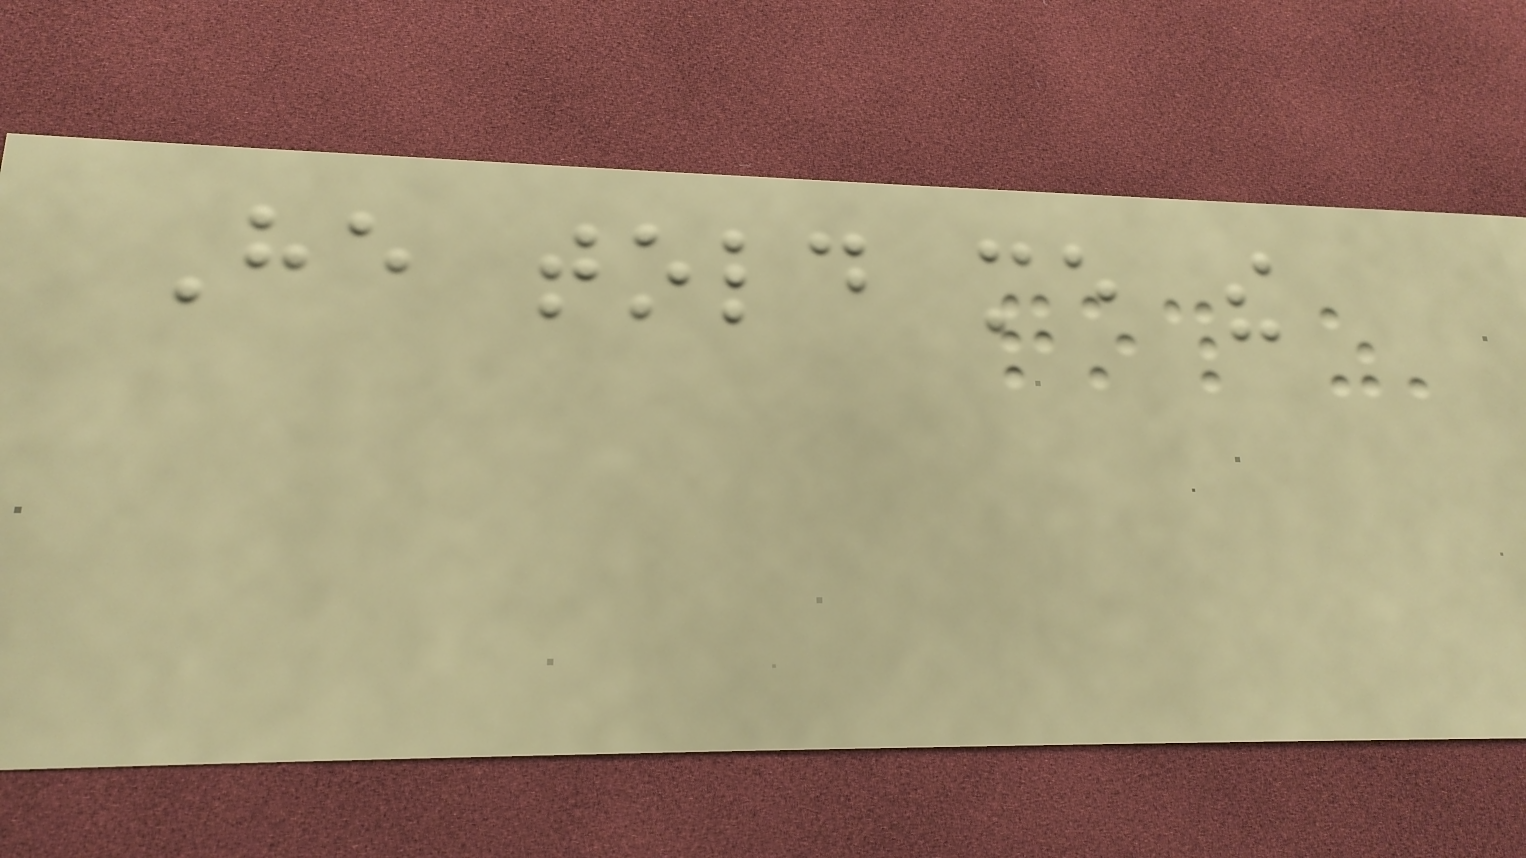He told me the
